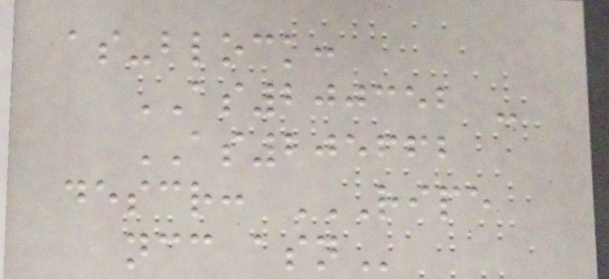as-block:
AS200352 -
AS205662
descr: RIPE
NCC ASN
